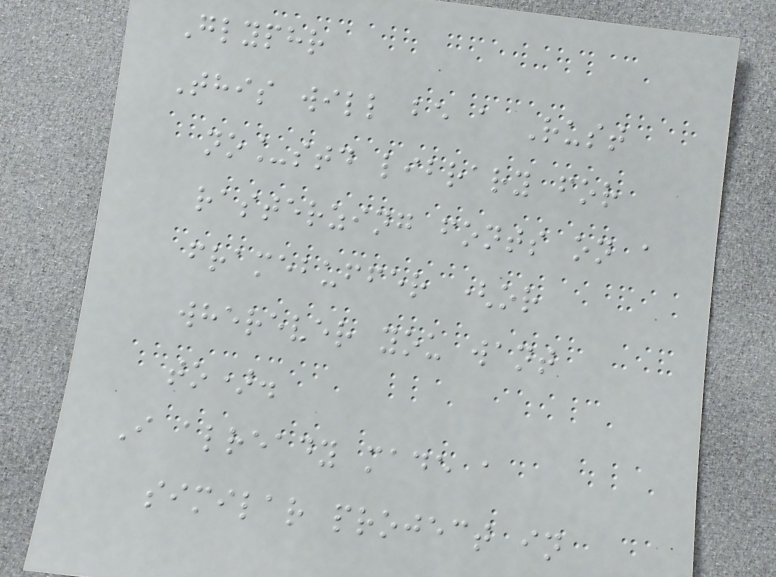Glyphr
This will be a Rust
no_std library for
rasterzing fonts on a
framebuffer (or
wherever you want
to).
I already made a
similar project in
